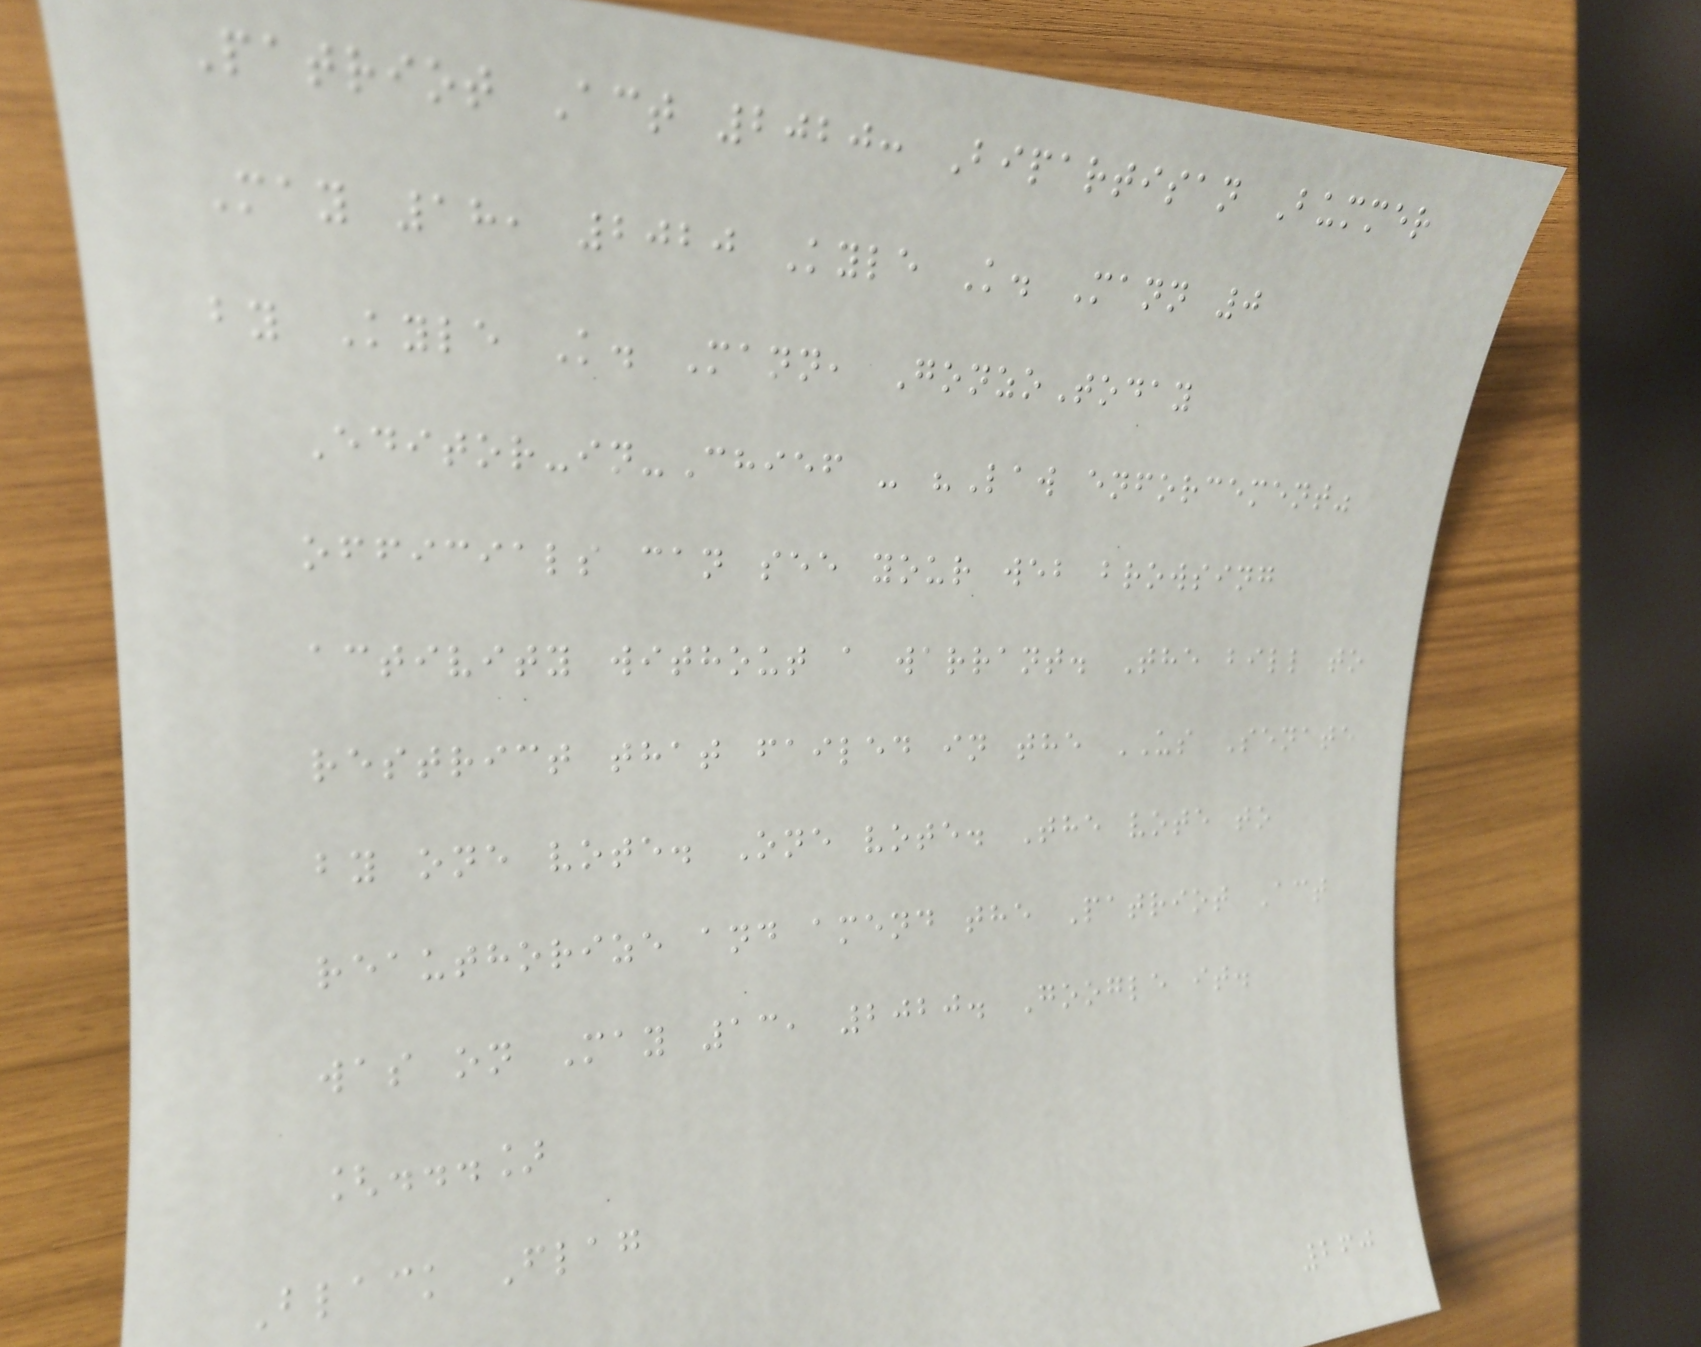Patriot Act 2020: Bipartisan Bummer
May 18, 2020 Kyle K. Mann 0
by Kyle K. Mann, GonzoToday
Editor-in-Chief - "Law enforcement"
officials can see your web browsing
activity without a warrant. The bill to
restrict that failed in the US Senate
by one vote. One vote. The vote to
reauthorize and amend the Patriot Act
was on May 13, 2020. Google it.
[...]
Black Flag
260
